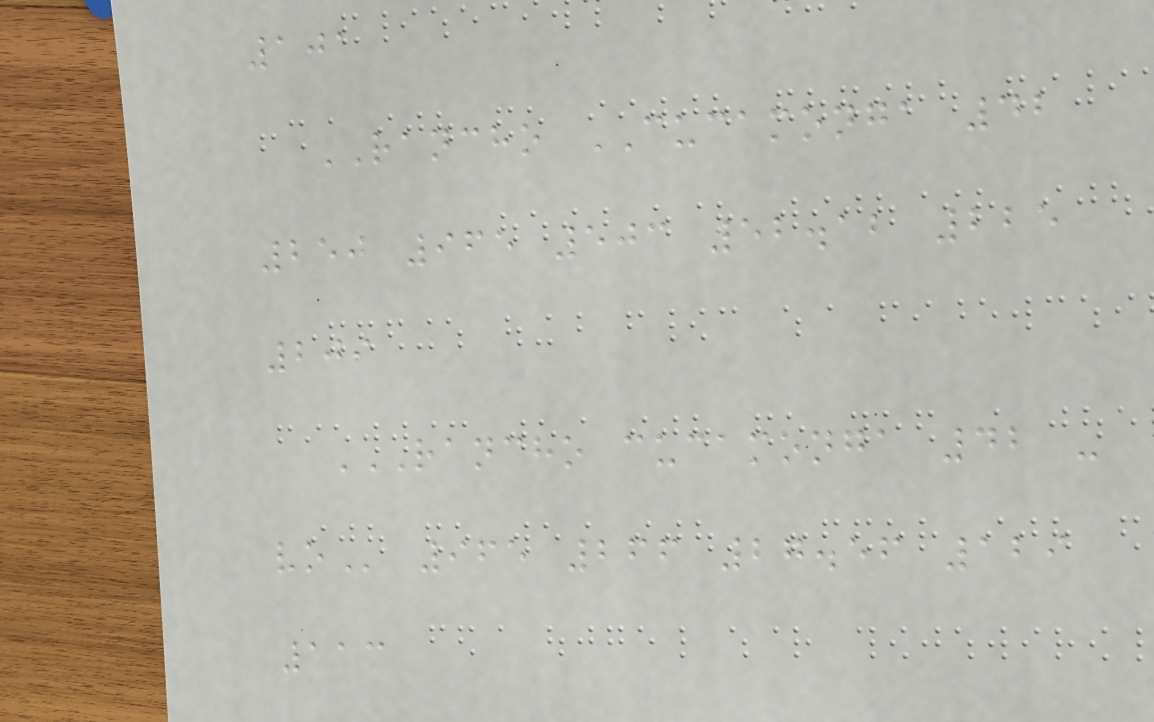101
RANCHO CUCAMONGA 42
250 965 503 52.12 225
209
RANCHO CUCAMONGA 42 -
VO 965 266 27.56 129
113
